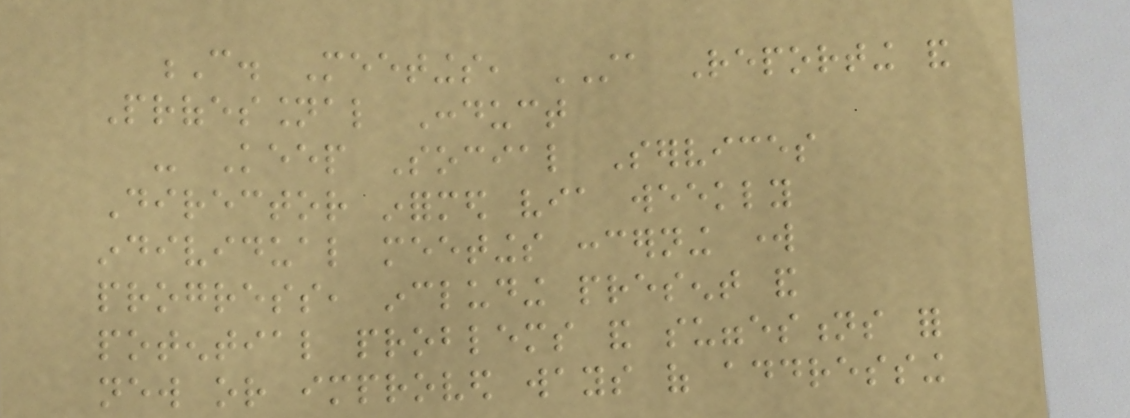C. Meetings, STA Reporting and
Professional Conduct
- Keep Social Services
Director informed via weekly
individual meetings concerning work
progress, including present and
potential problems and suggestions for
new or improved ways of addressing
